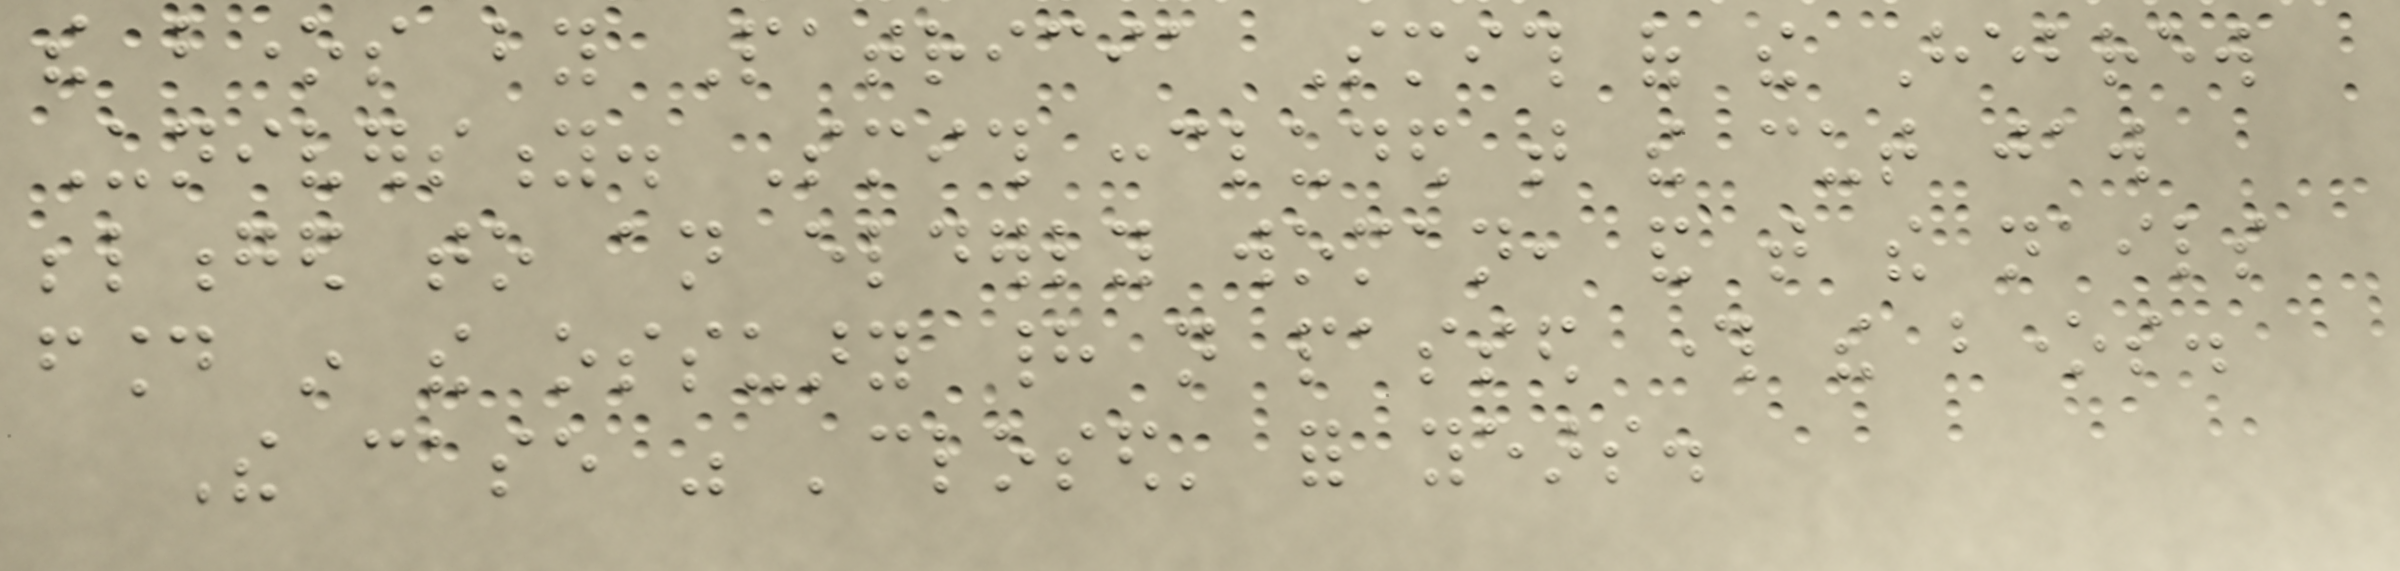the bones by Patricia Smith of the Hebrew
University. Smith concluded that the cut jaw
belonged to an elderly woman, and that the nails
found in the ossuary had not passed through the bones.
The case was 'closed' for years.
